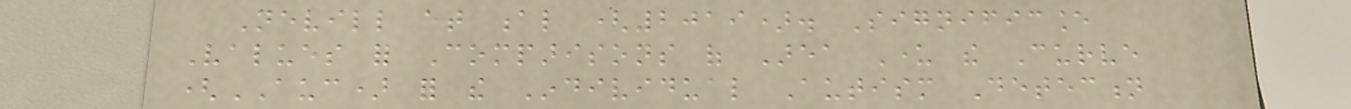Nevill et al (2019). Significance
Values for Comparisons of Area Under the Curve
(AUC) for the Individual Autism Detection
